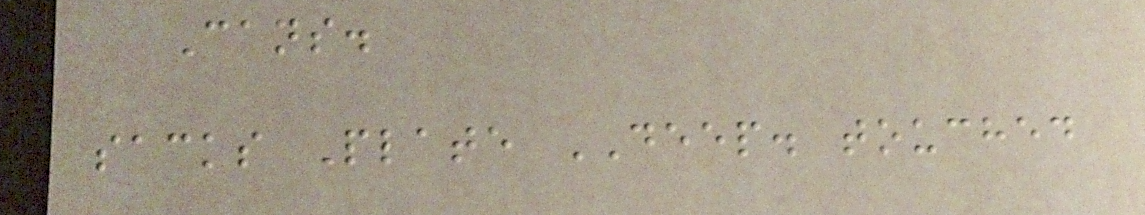Cans.
sacks Plate DEEP. touched
